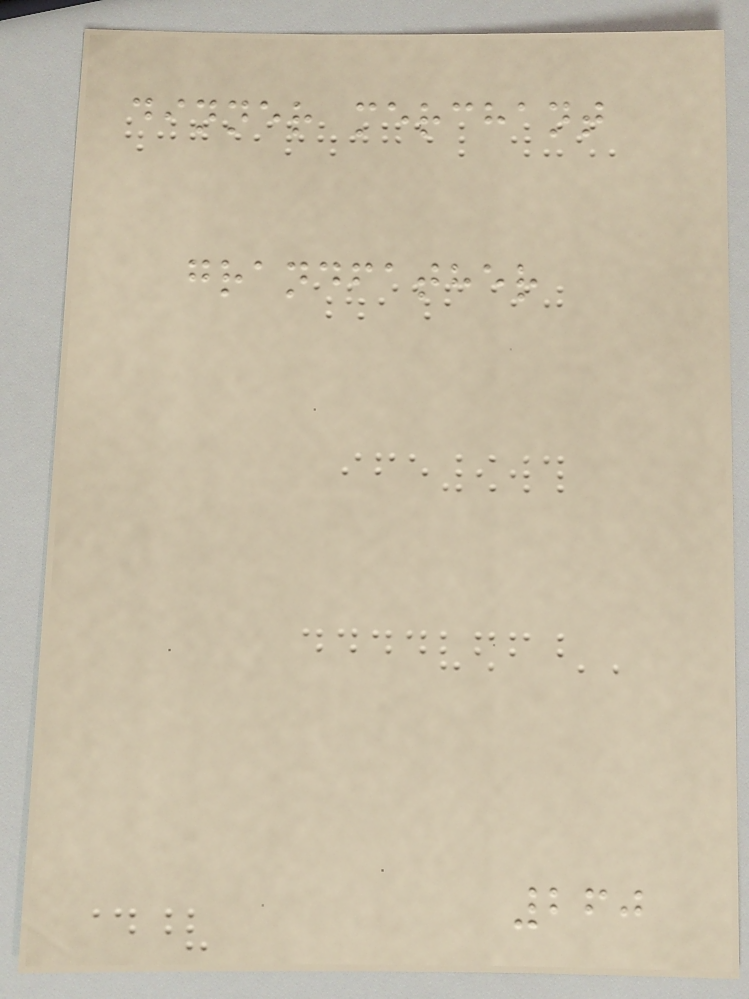dinner merchant
grandfather
260
